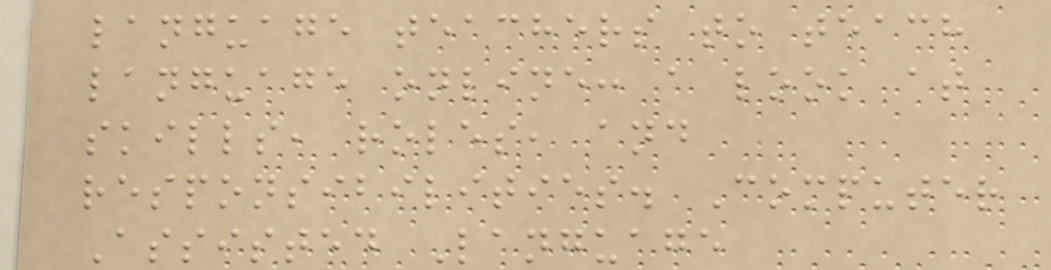language teachers to teach
language online: a look at
skills, roles, and
responsibilities. Computer
Assisted Language
